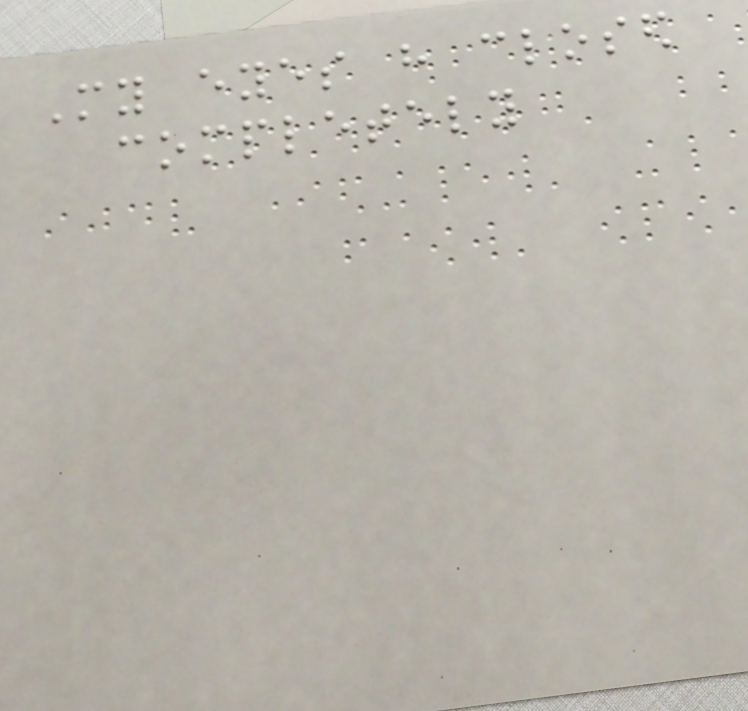My eyes have closed
completely
